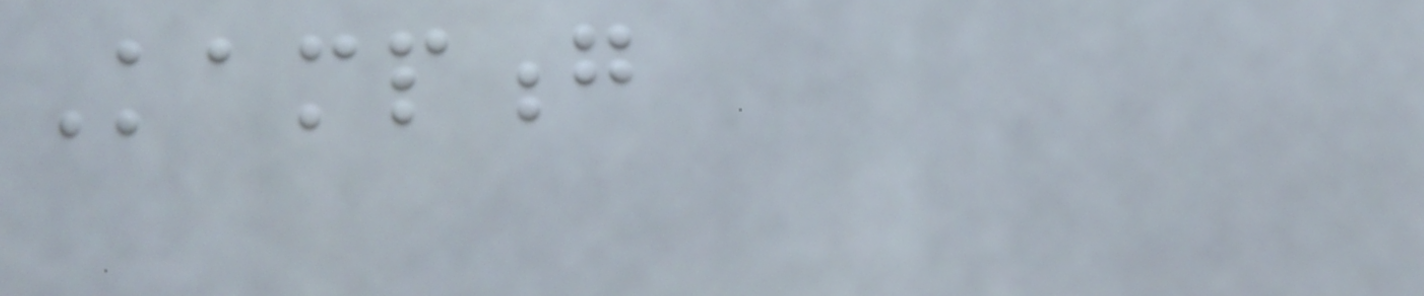Kampong
